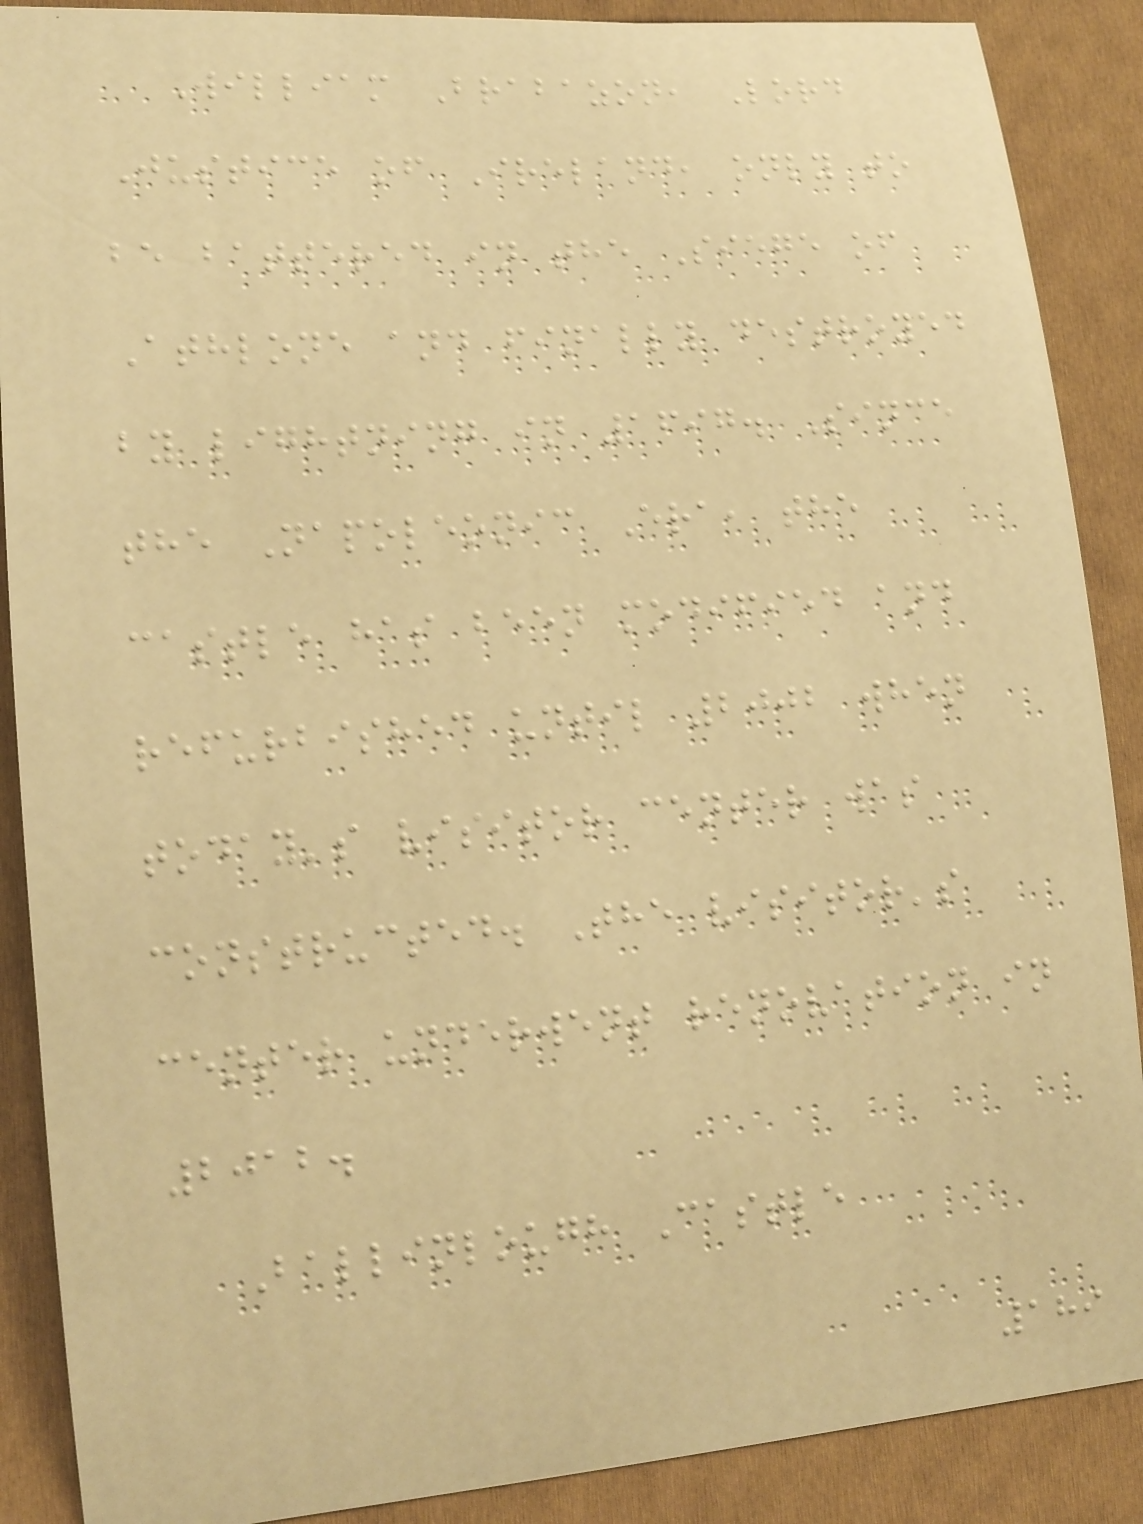William Brabazon, Lord
Justice of Ireland, only to
be battered in the Siege of
Athlone and finally destroyed
by lightning in 1697. Since
the Napoleonic Era, the
castle has been modified and
refurbished until 2002 when
today's visitor center was
constructed. The visitor's
center underwent renovation in
2012.
Ballinlough Castle
189
